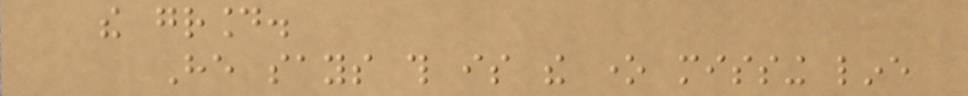the ground.
He says this is the one missing line
